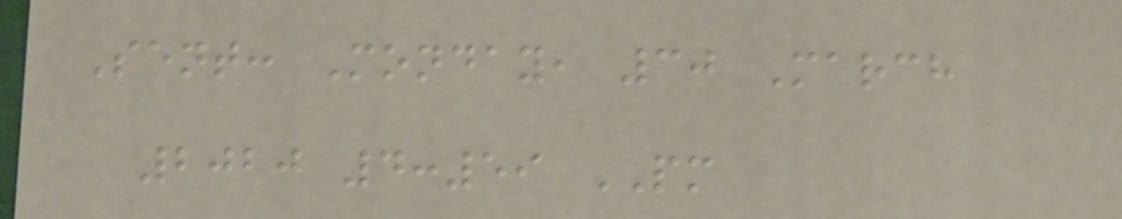Sent: Monday, 30 March
2020 4:59 PM
